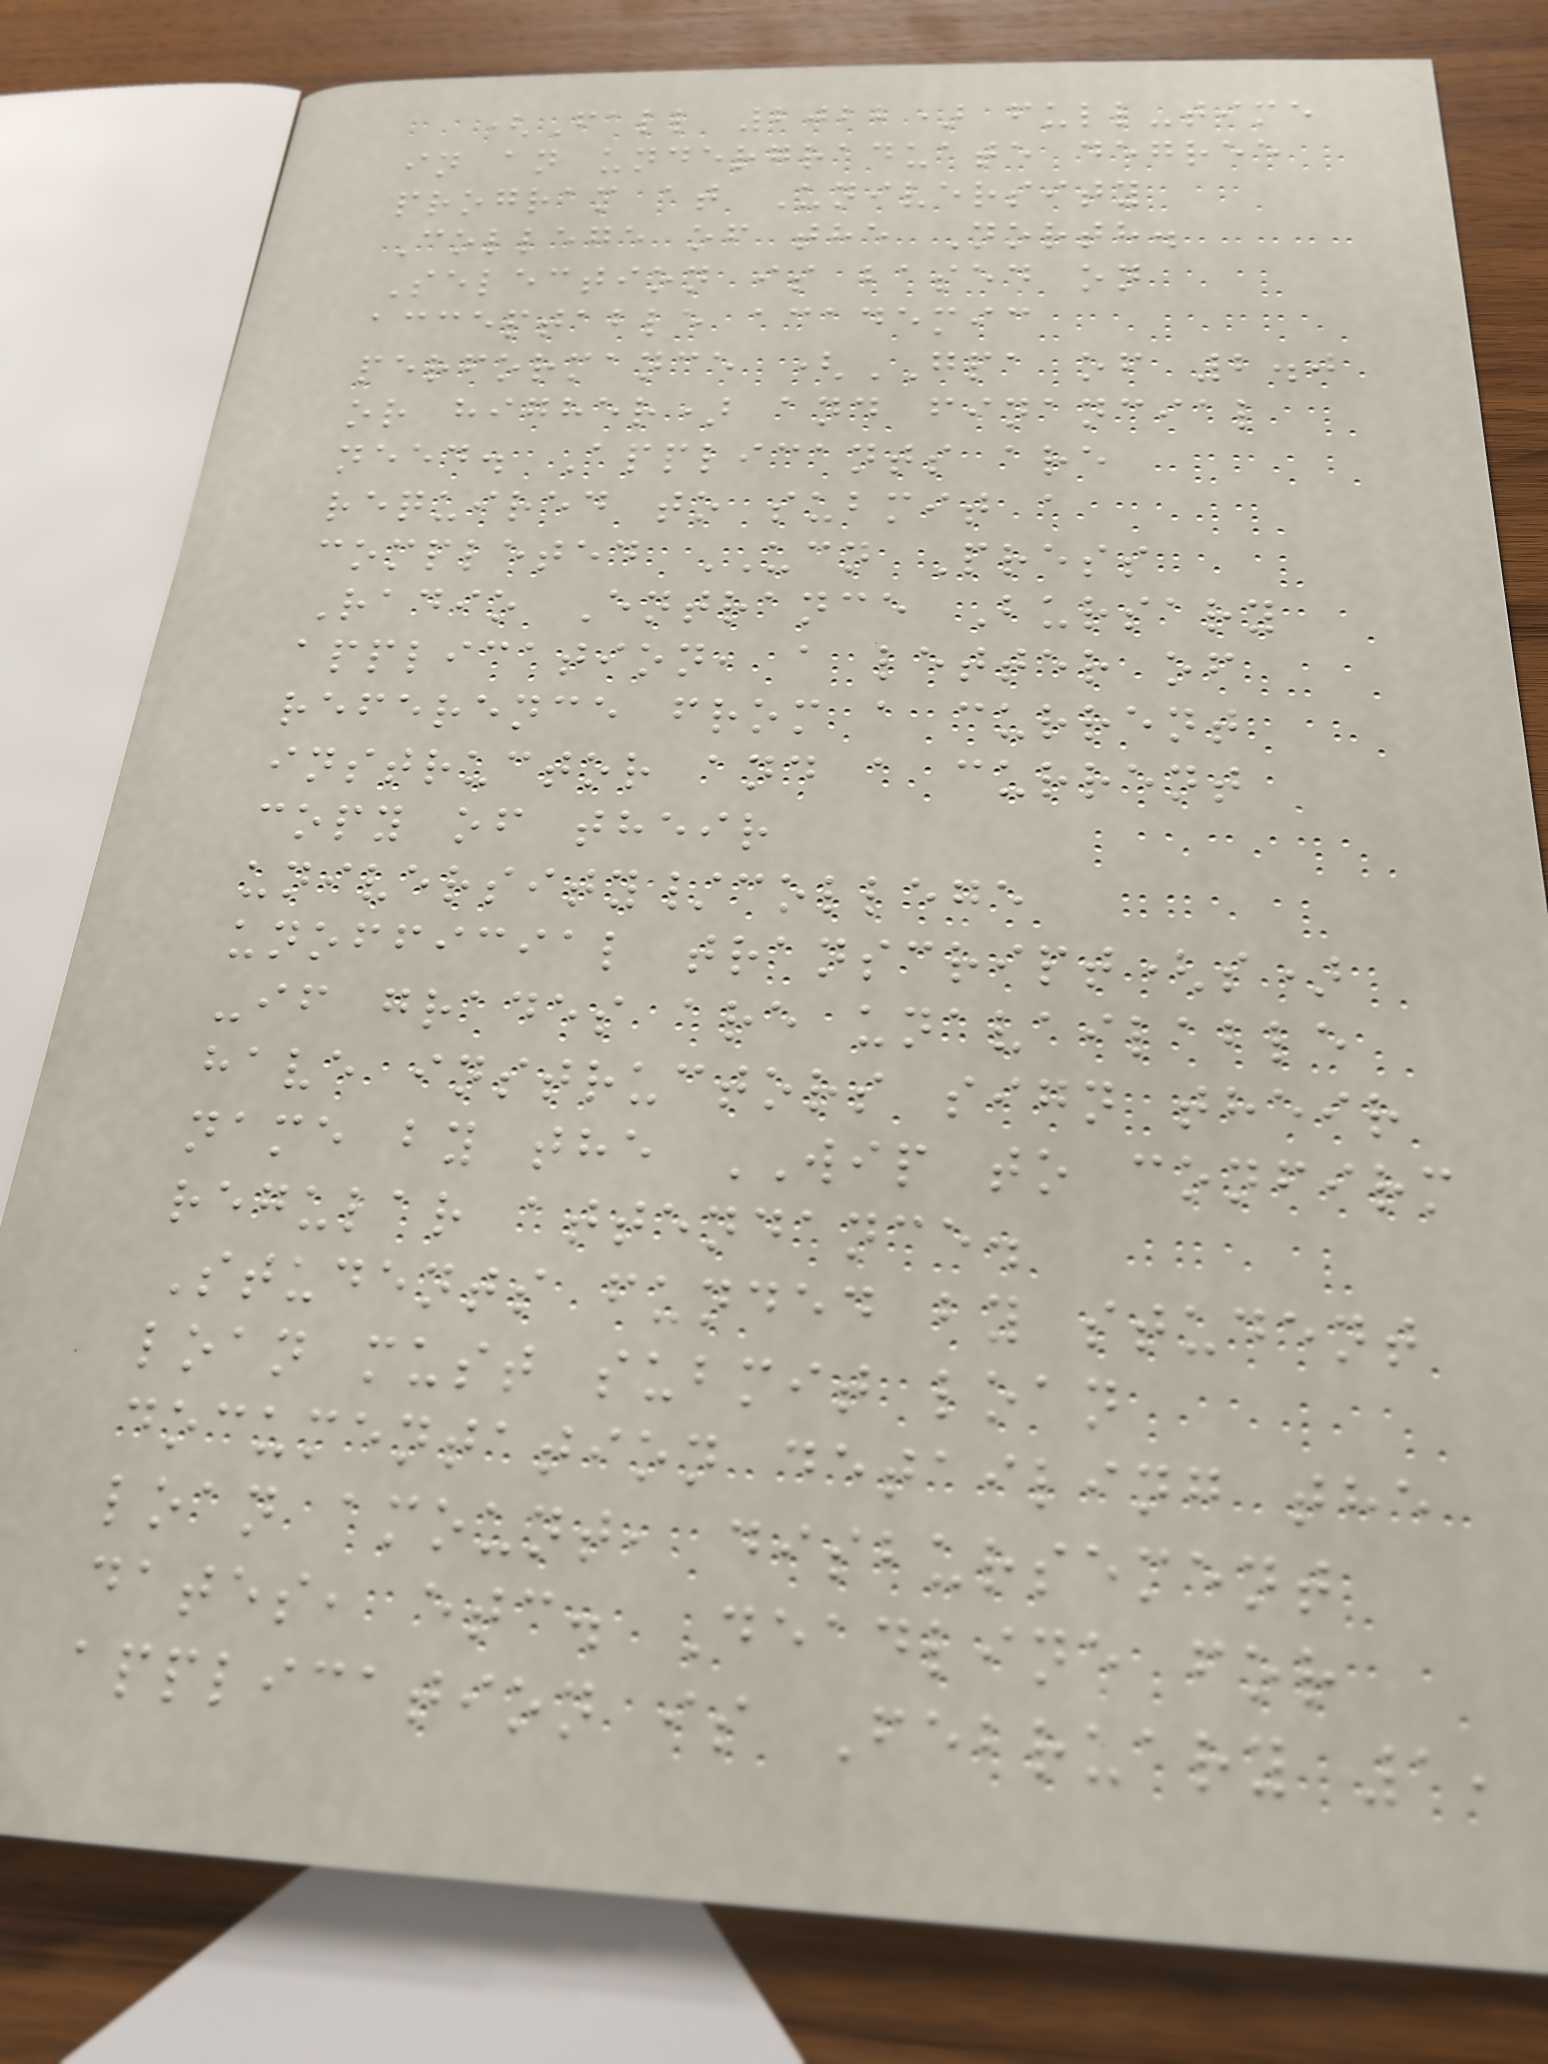(Fall 2022) full-time
in an undergraduate degree
program at University
College of the North.
Selection is based on
acceptable academic
performance (GPA of 2.0
or higher) and financial
need. Applicants are
required to submit a
completed UCN Press
Radio Entrance Bursary
application, a letter of
reference from a current
instructor and a current
copy of their
university/college
unofficial transcript(s)
-if grades are unavailable
have instructors sign their
name by the WIP to confirm
regular attendance.
Students funded by student
loan must submit loan
documentation detailing the
loan amount, disbursement
dates, etc. Deadline for
application is February 1,
